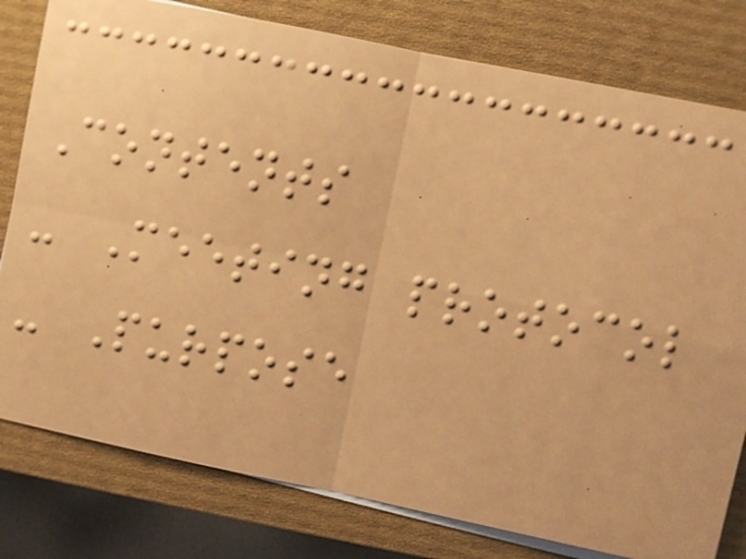Contents
- Meeting protocol
- Purpose
